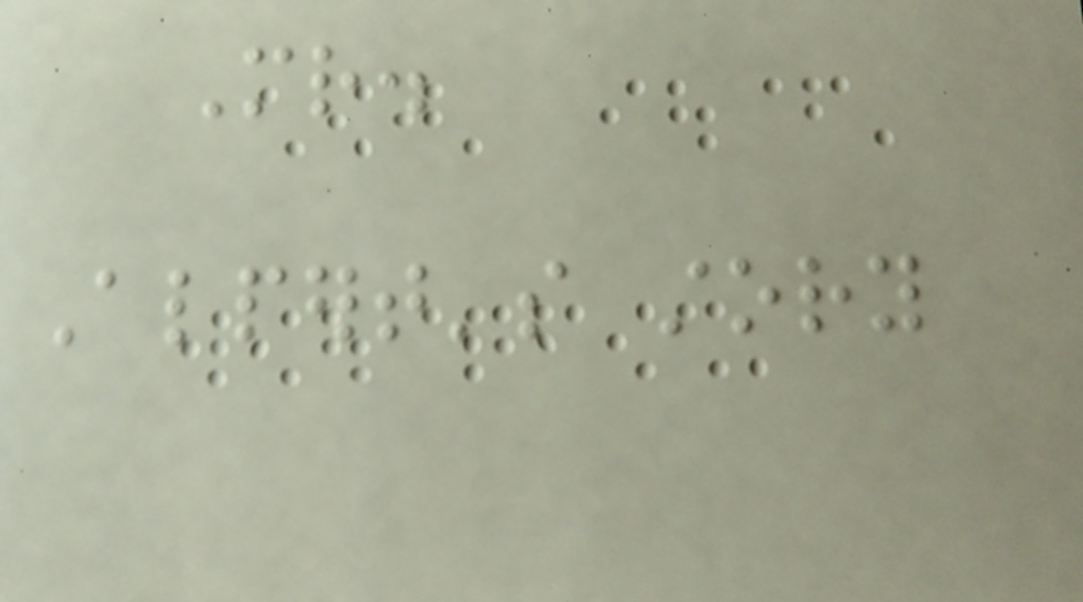Mr.
Alpert's story
